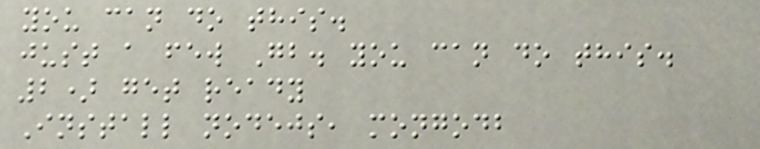you can do this.
just a few Gb. you can do this.
2) get ready
Install nodejs, mongodb
